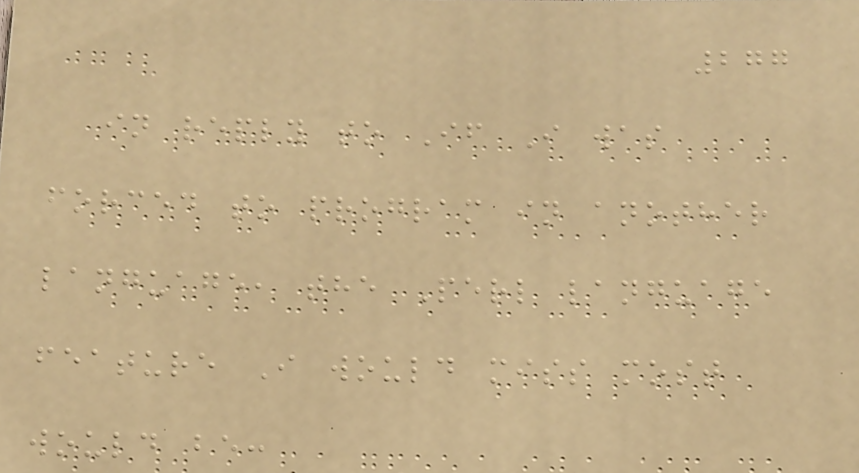277
in reply to If I was
forced to program in another
language, the Perl language
feature I would miss most
would be:
